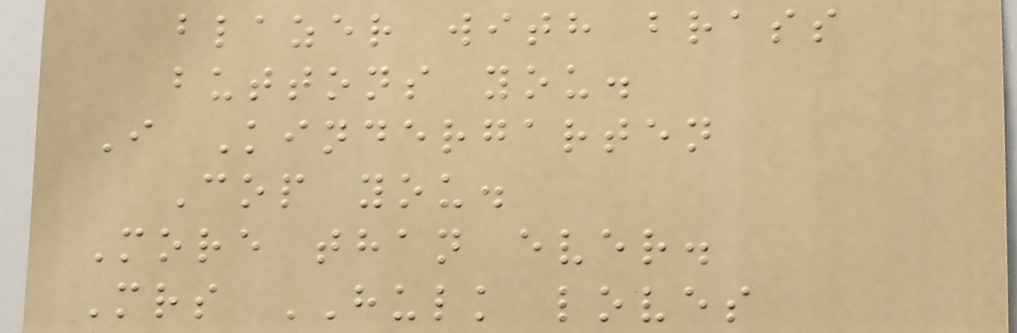blazer with brass
buttons you.
I Kindergarten
Cop you.
More than ever.
Mrs HULK loves
